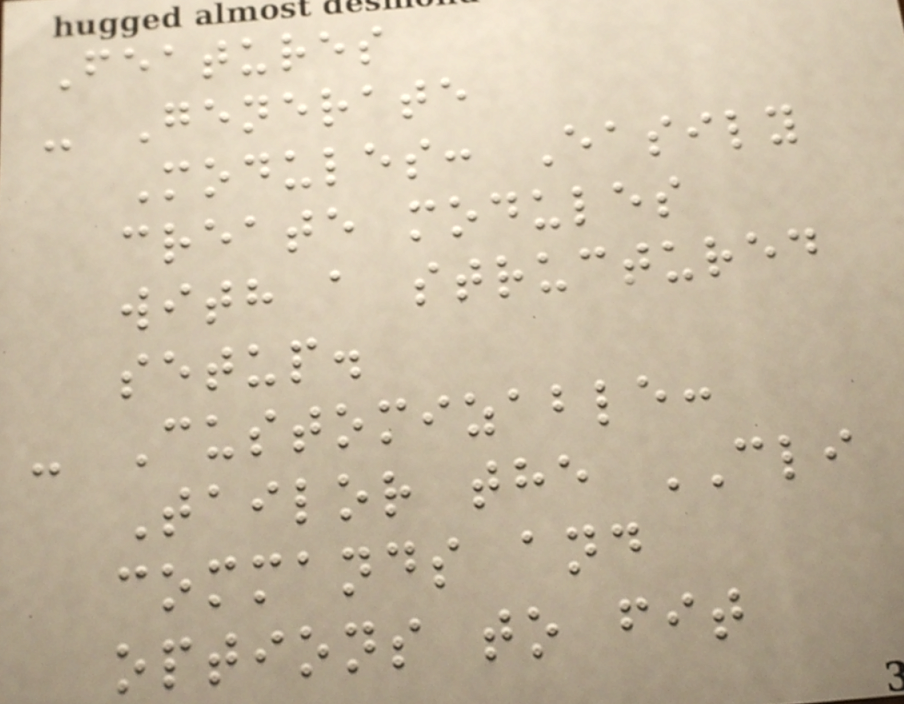Features
- Generate
Modules: Easily
create modules
with a structured
setup.
- Customizable:
Tailor the CLI
commands and
options to fit
